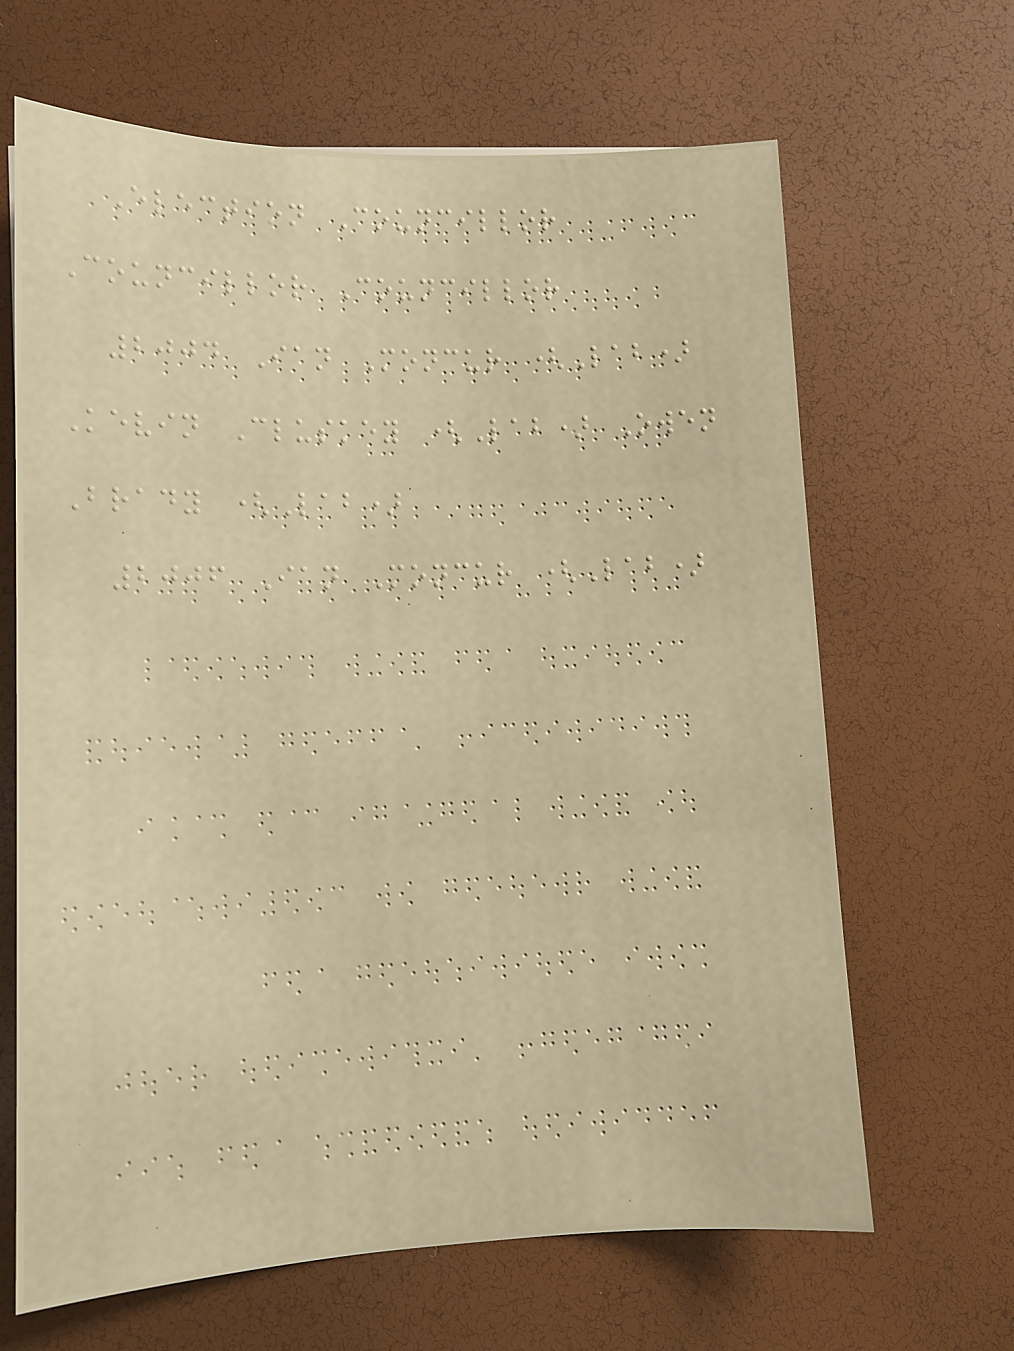Election Councillor
Councillor Councillor
2004 Ian Moncur (Lab)
Kevin Cluskey (Lab) Owen
Brady (Lab)
2006 Ian Moncur (Lab)
